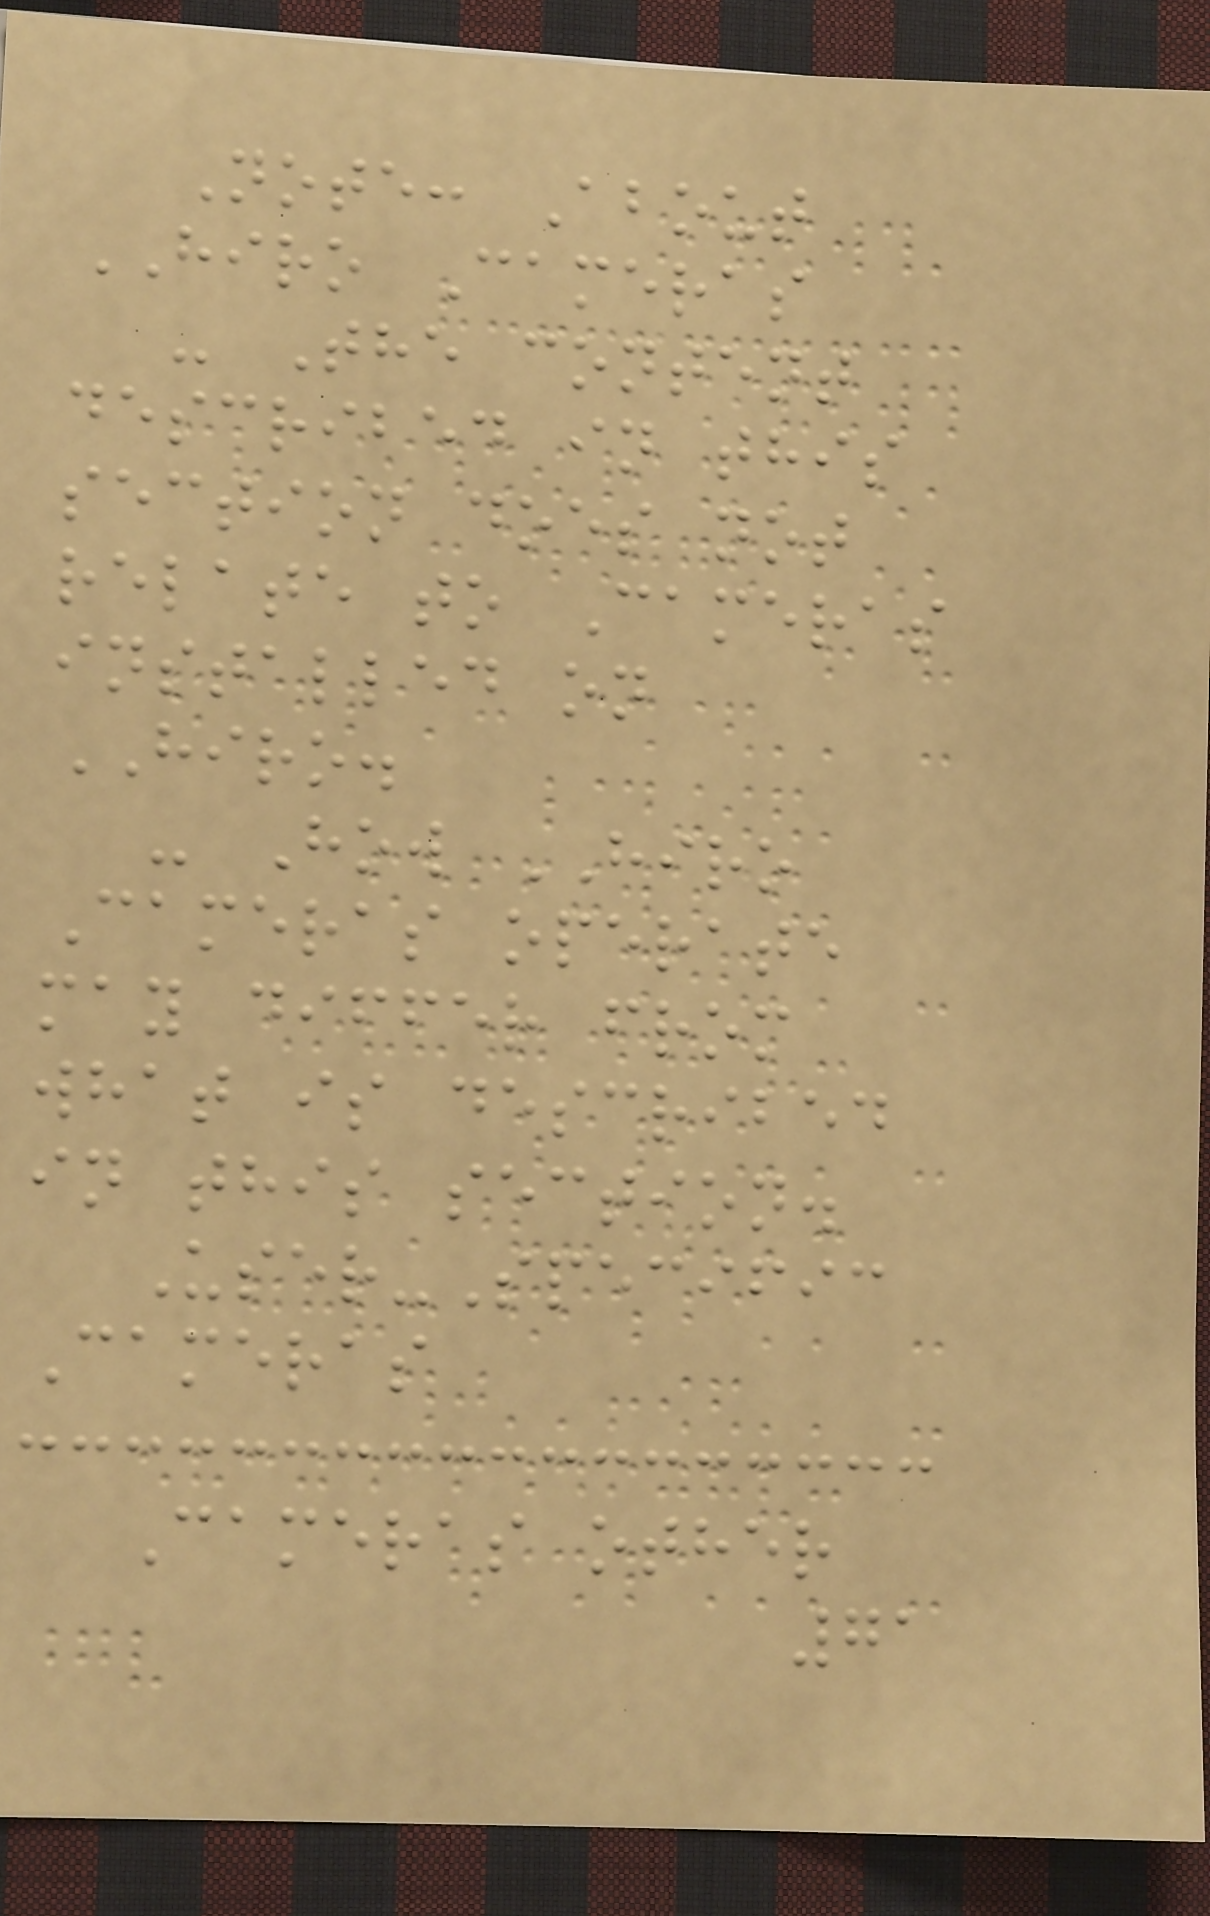Note: About
HIRO Cameras
- The content
described in this
section does not
relate to Cameras
installed on
HIRO.
- How HIRO
Cameras operate
may differ from
what is described
in this section.
User-Specific
Cameras
Cameras other
71
